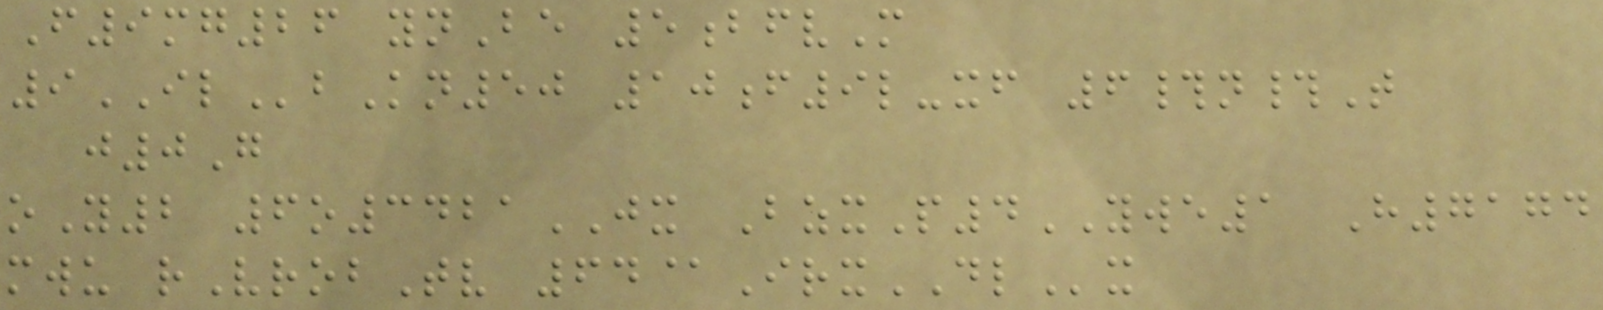F9mg26 ynBe 5bfvM
9ILbKn50 10f9l-xf 6#n#T
j0G
oY2 6o3421JX BzxP4YWE1 H7174
mwu rVrobTv 64@IrxDLx
